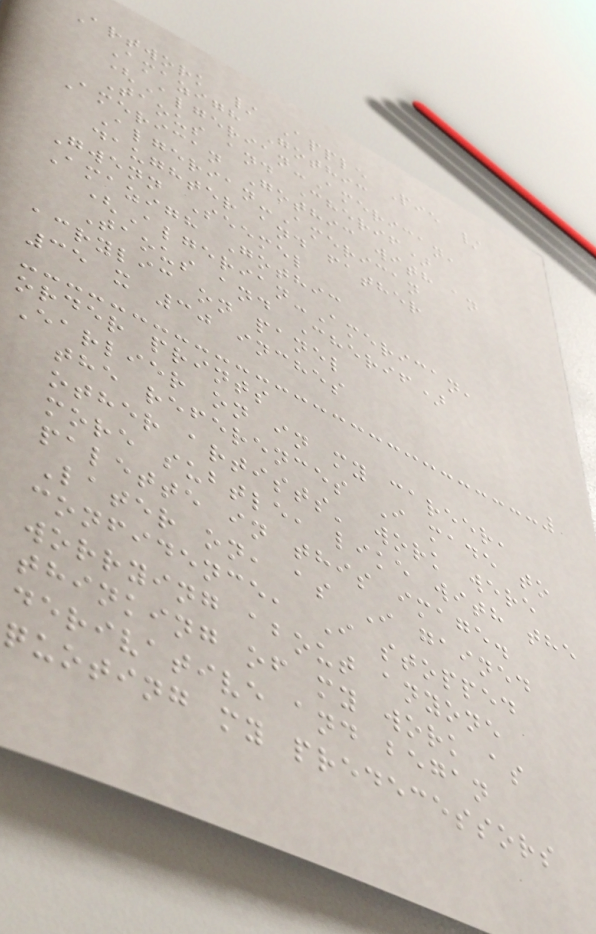Artwork / Apple Pie /
Amazigh Gothic
(Algerian-American,
Taous and Cherif)
American Gothic with an
Algerian-American
daughter and father
Gwenn Seemel
Amazigh Gothic
(Algerian-American,
Taous and Cherif)
acrylic on panel
35 x 30 inches
order prints
Earlier on in my career,
the references I made to
other artists' work were
more subtle, like with the
palette in this image.
Later on, as I gained
confidence, I stopped
worrying about anyone
thinking of my work as
derivative and began
quoting my predecessors
